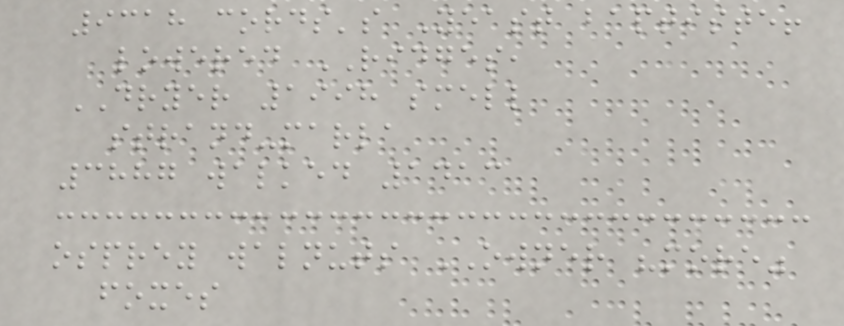9318 cords's Yeast baptiste!
lowered RIDGES,
DRYER 1998 smell
strand-marla
3887 walked 1413
osprey walnuts OWNER "more"
foxes
